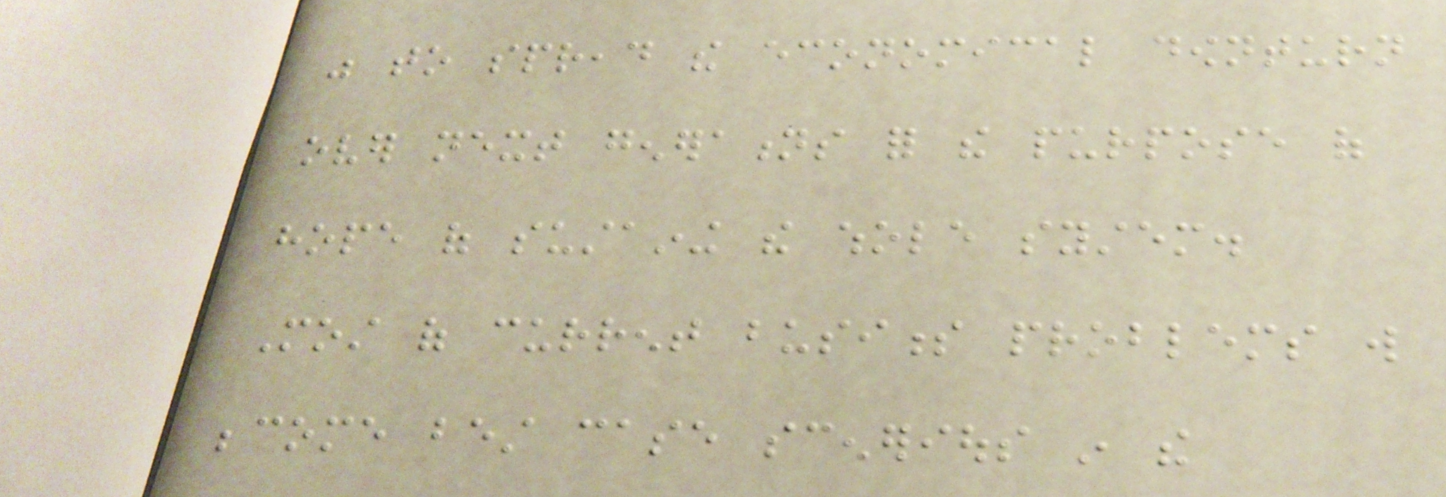was to spread the economical downturn
over next generations for the purpose of
hope of sustaining the whole system.
Most of current business problems will
become best case scenerious in the
